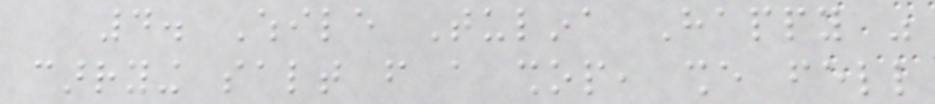4. While Tulina Happy was
carrying salt from a shop, she fell
